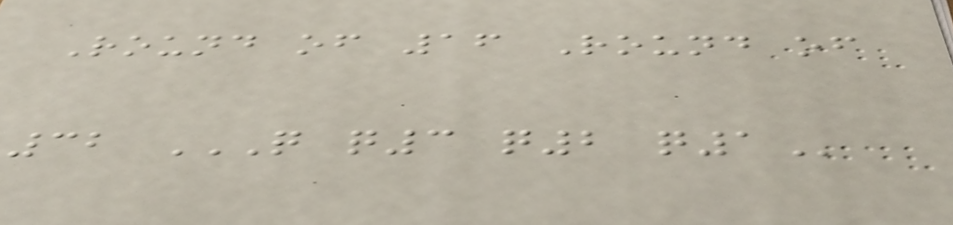Round of 16 Round of
32 Q Q3 Q2 Q1
